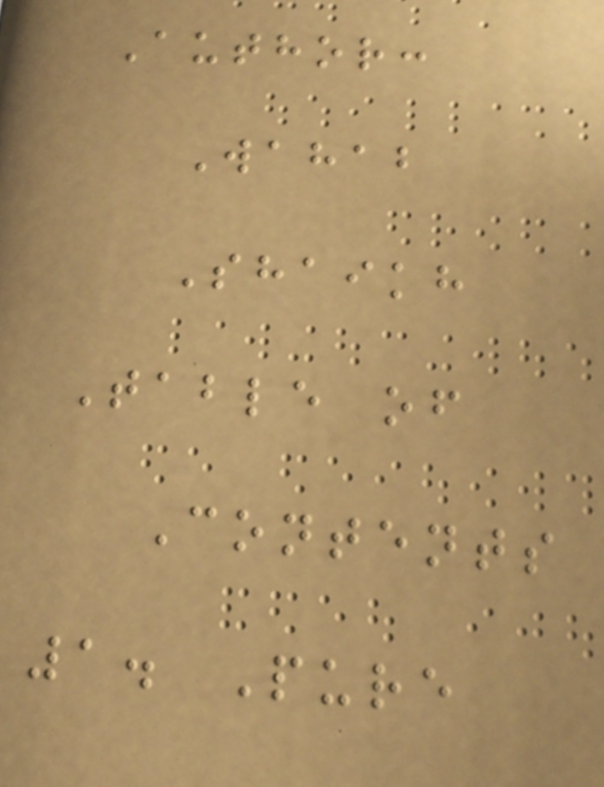Author:
Wahab
Shaikh
Table of
Contents
1. Pure
